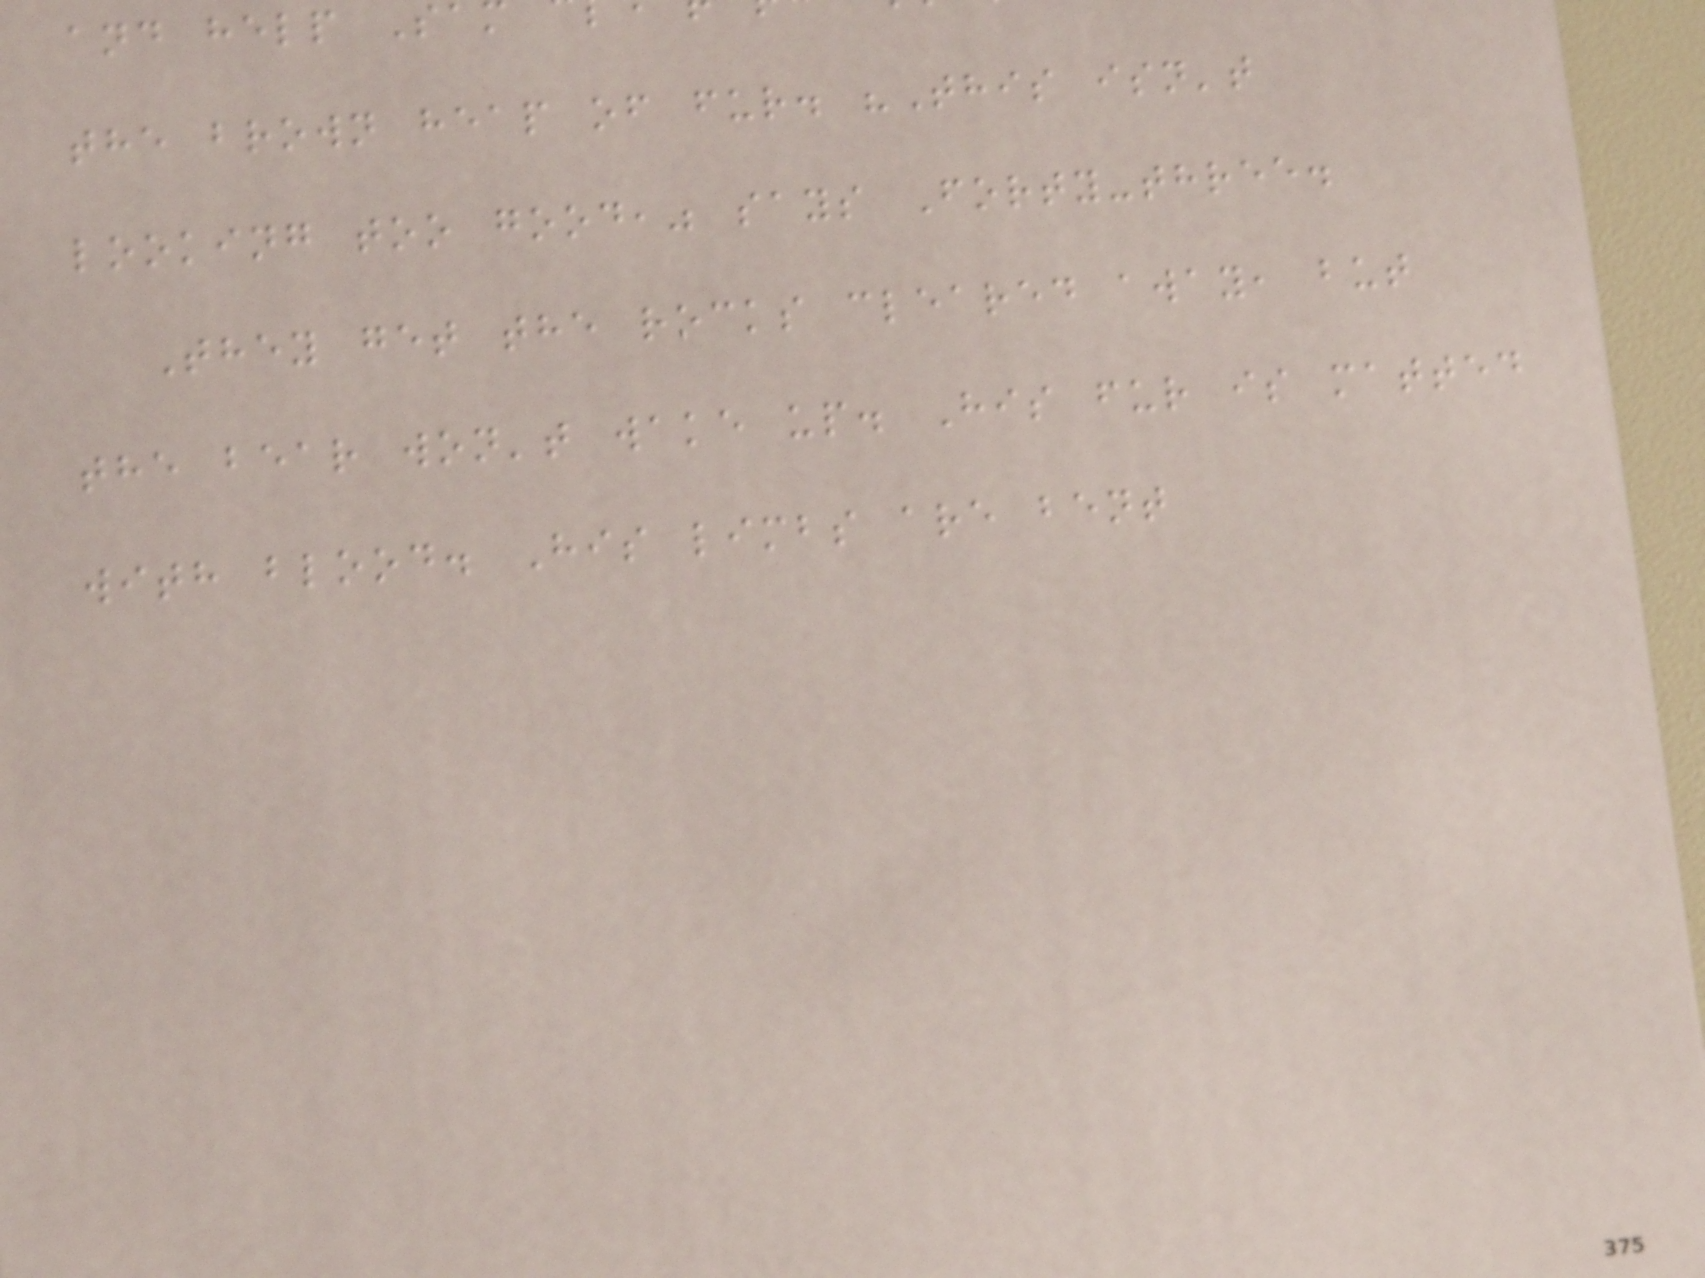and help Sa
the brown heap of fur. "This isn't
looking too good," says Forty-three.
They get the rocks cleared away, but
the bear won't wake up. His fur is matted
with blood. His limbs are bent
